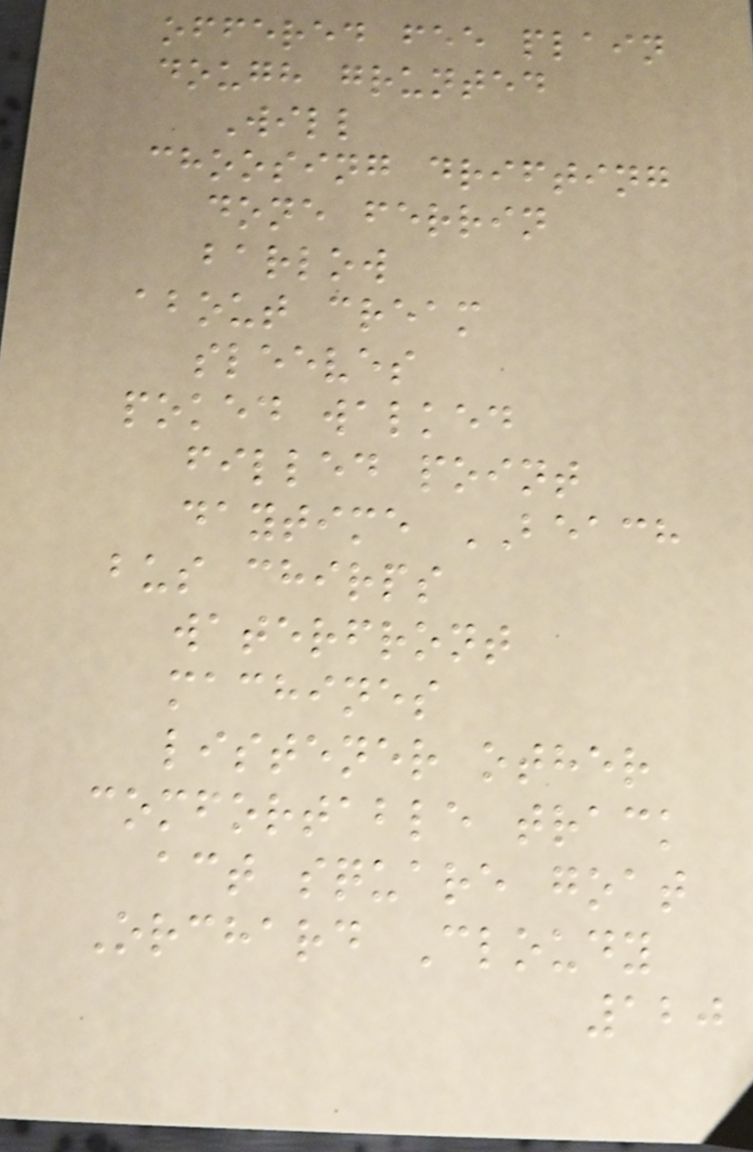offered fee plain
dough grunted
Will
choosing drifting
done ferrin
barlow
about cream
sleeves
poked walked
filled point
daytime BEACH
bus chirps
waterfront
machines
listener other
comfortable track
act square goat
Orchard Cloudy
120
